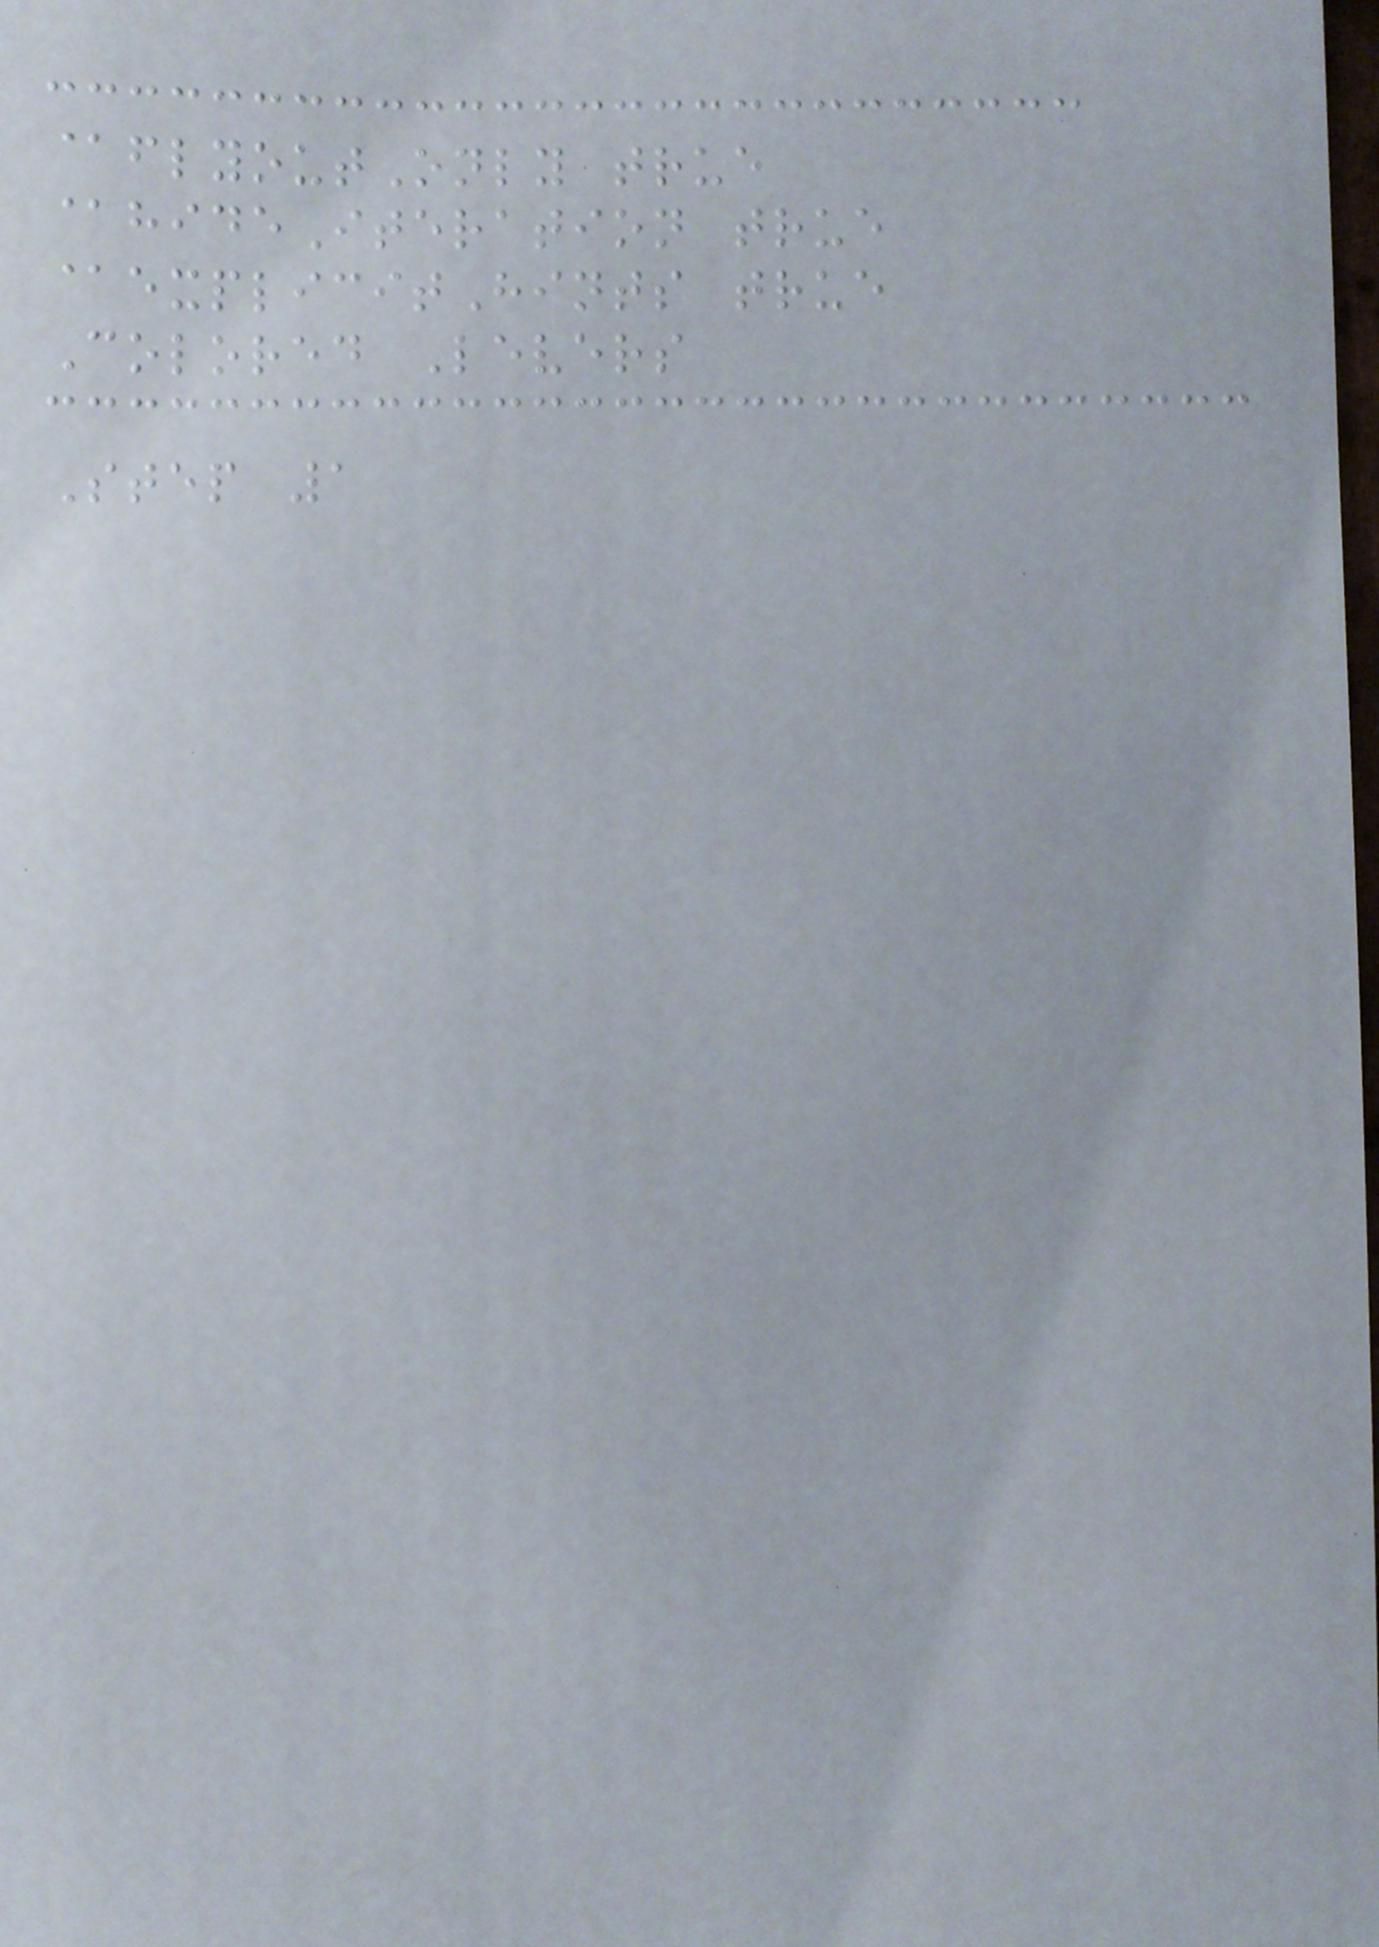@flyoutOnly true
@hideIteration true
@explicitHints true
Colored Levers
Step 1
